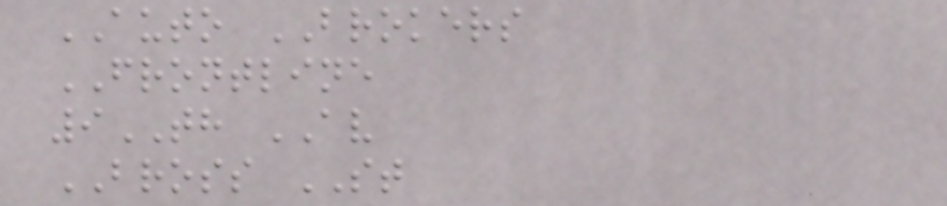AUTO BROKERS
FRONTLINE
9TH AV
BROSS ST
